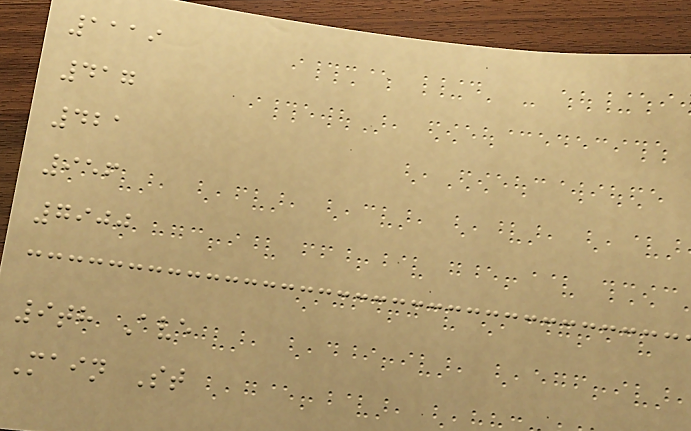1119
417
421
956
7900
9th Ave
Main St
